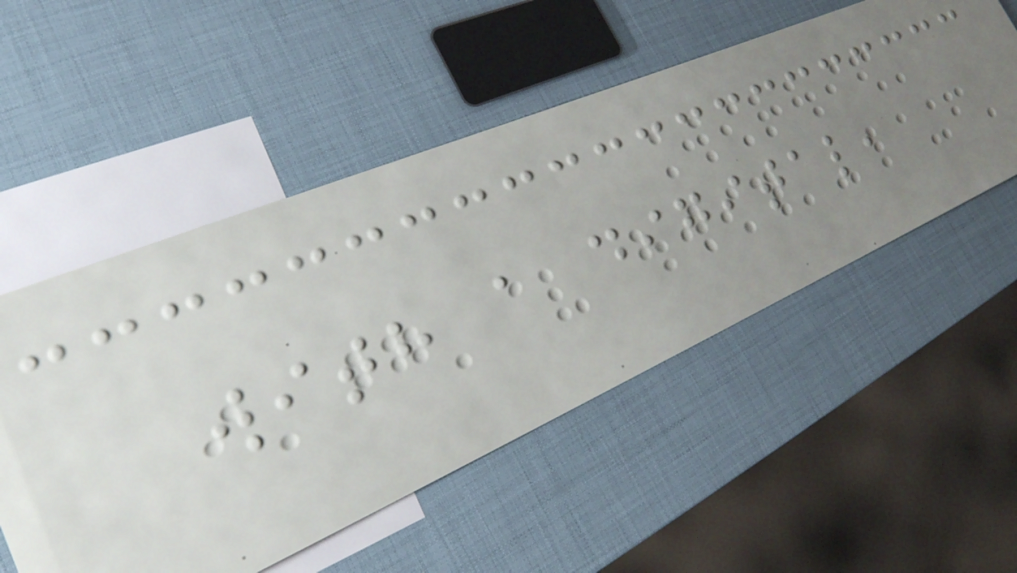with a digital,
